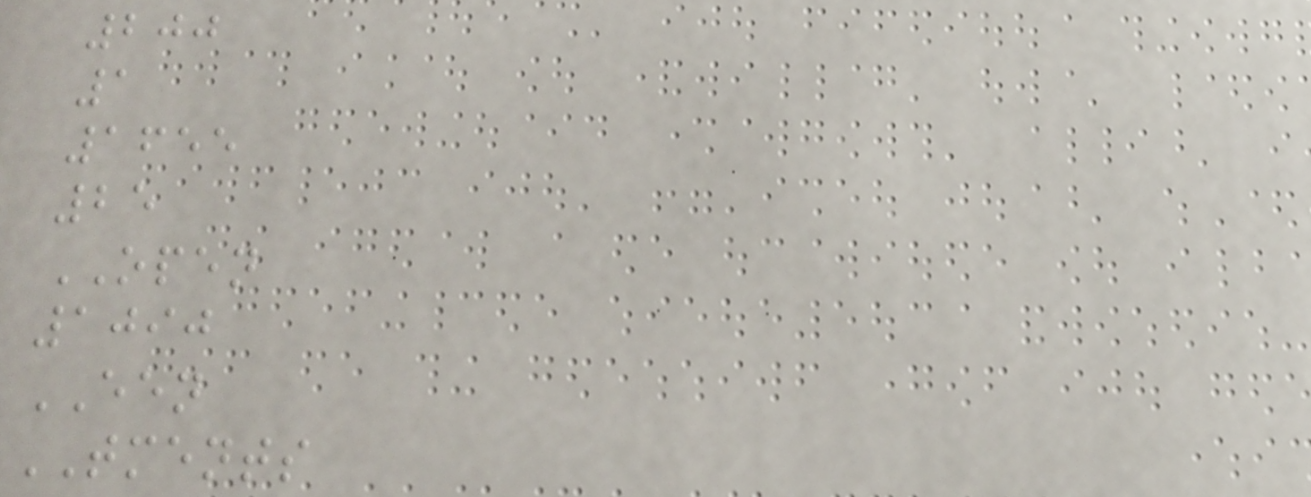200
1
1655
25
OPEN
1090
EEN
TMENTS
